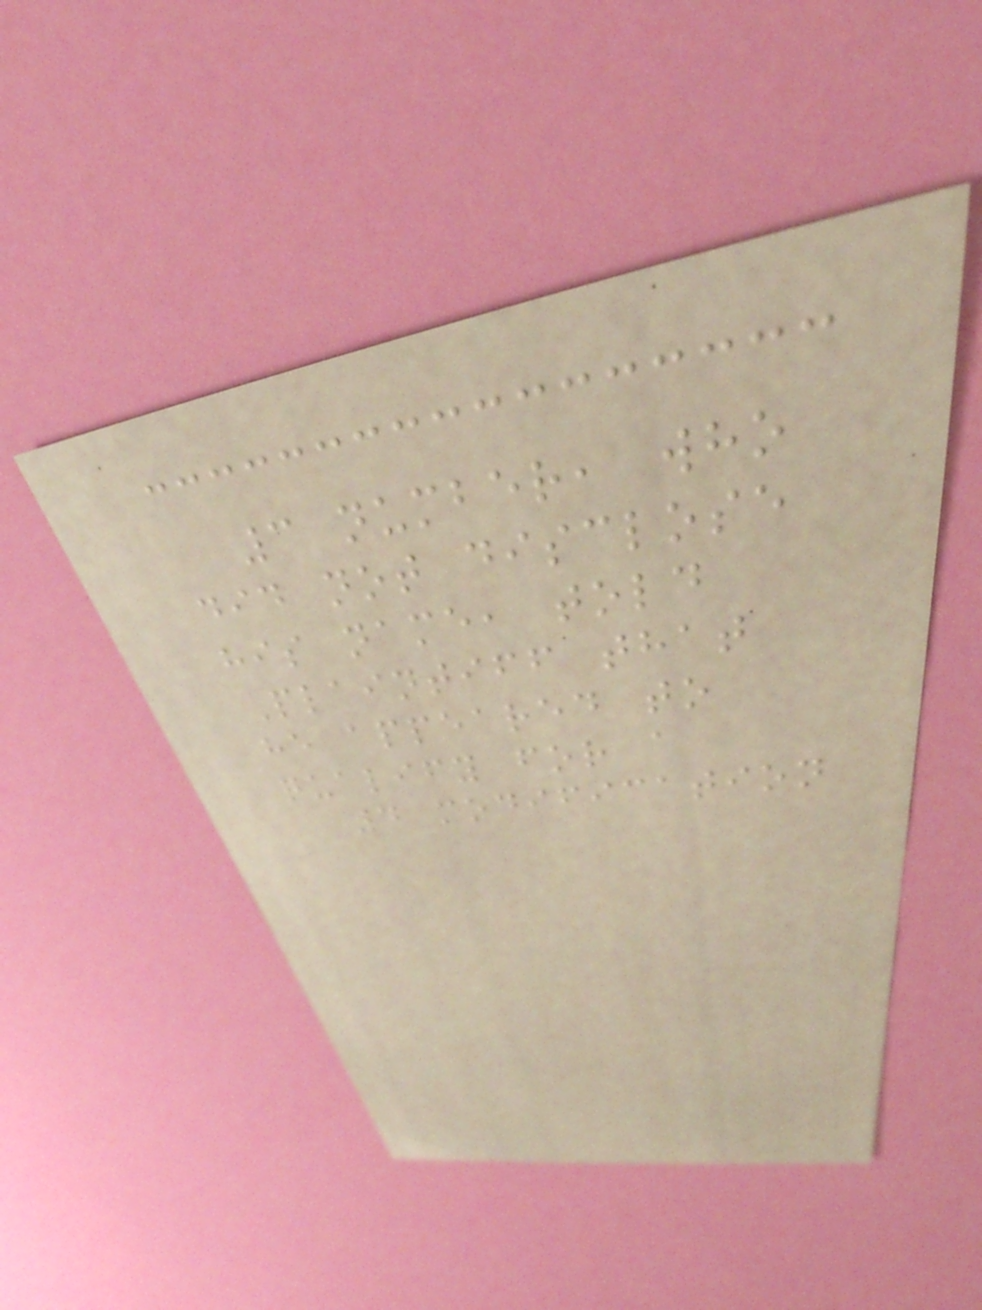3 number, who
did not disclose
his name, told
Plaintiff that
he appeared to
qualify for a
4 modification
